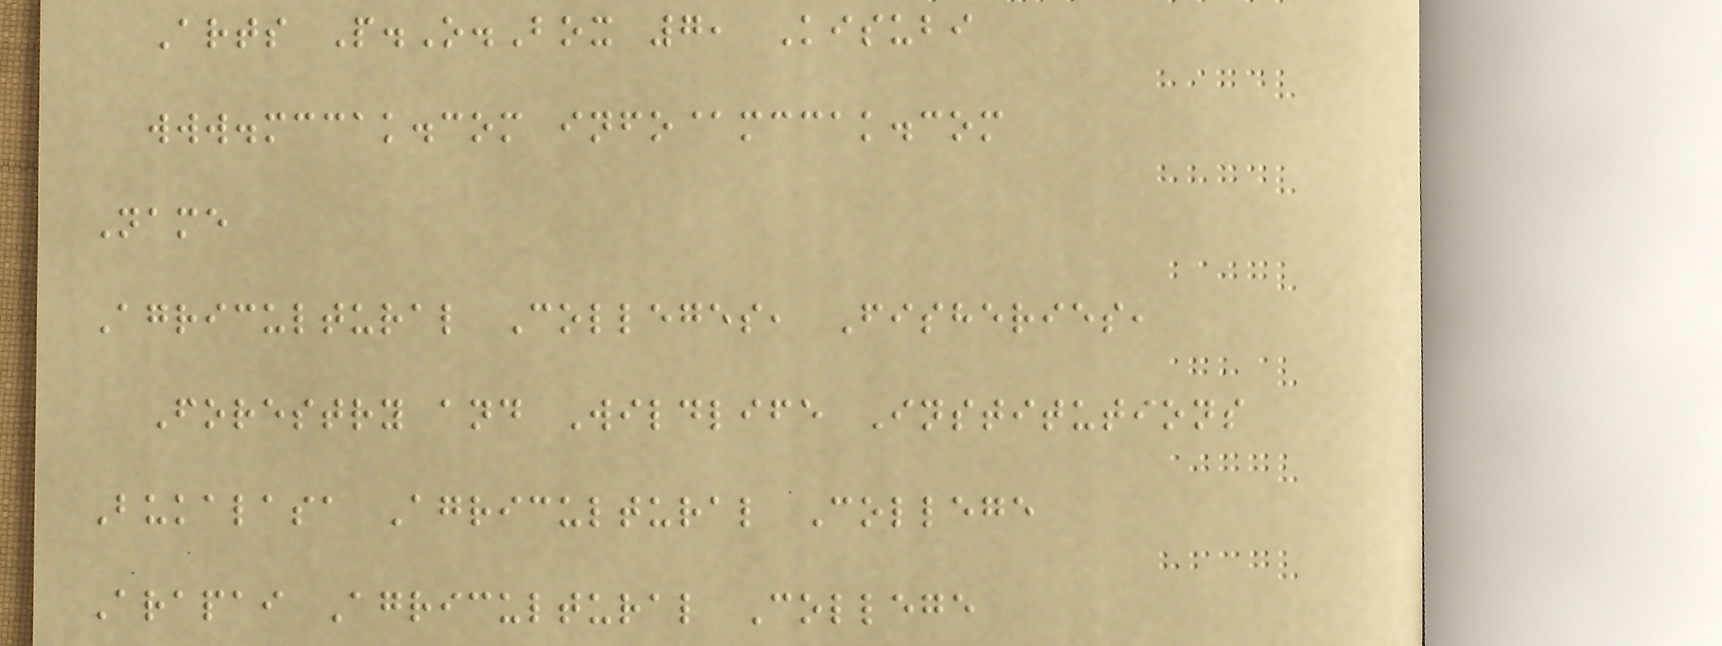Arts P.O.Box 7, Kisubi
www.mccak.com info@mccak.com
Name
Agricultural Colleges, Fisheries,
Forestry and Wildlife Institutions
Bukalasa Agricultural College
Arapai Agricultural College
